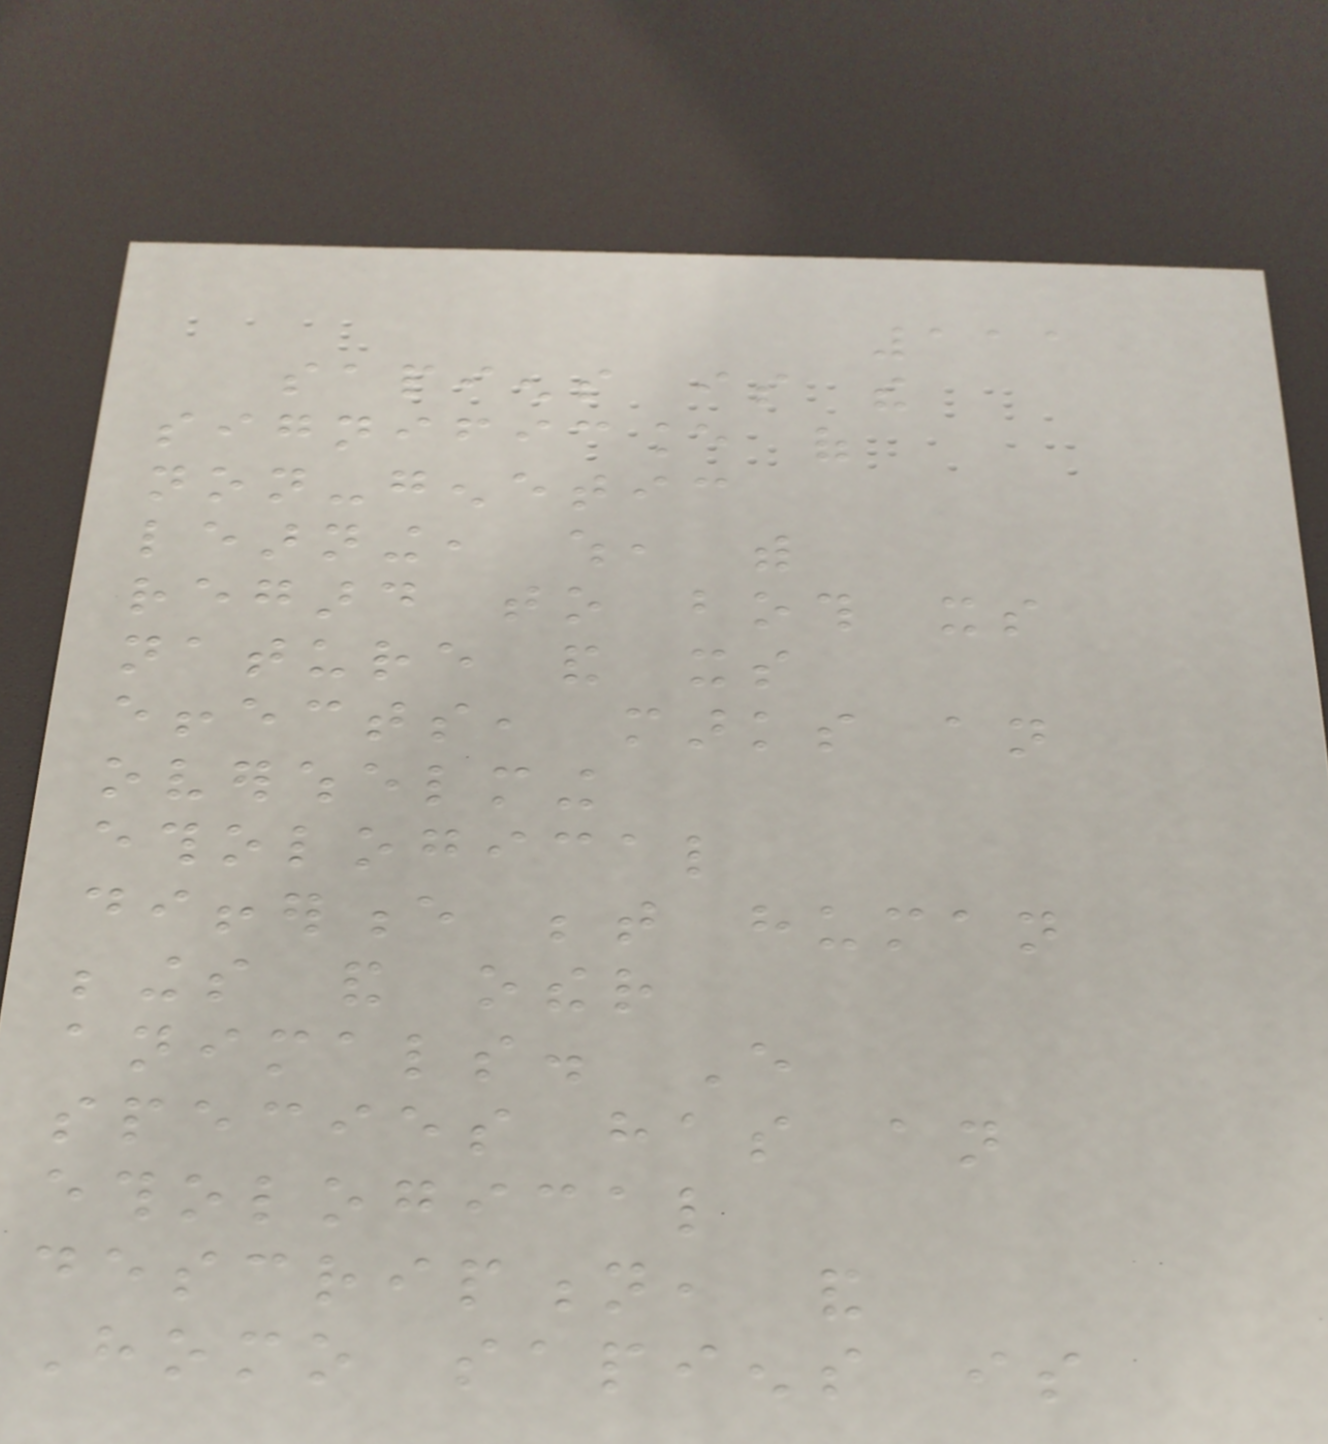111
sapiens is the
significance of
non-genetic
learning, which, with
regard to both its
nature and its
effects, marks an
overwhelming
ethological
difference between human
beings and other
animals. Every
species has an
ethological
description, and
Homo sapiens is
